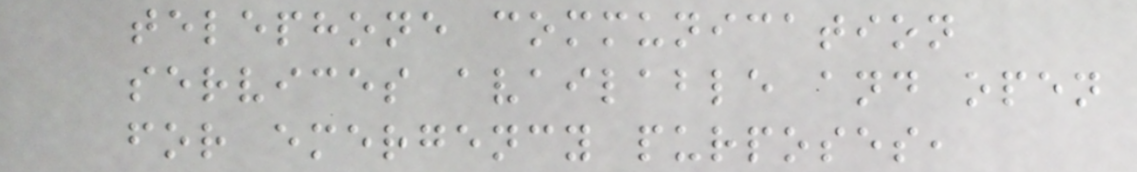telephone communication
services available and open
for emergency purposes,
